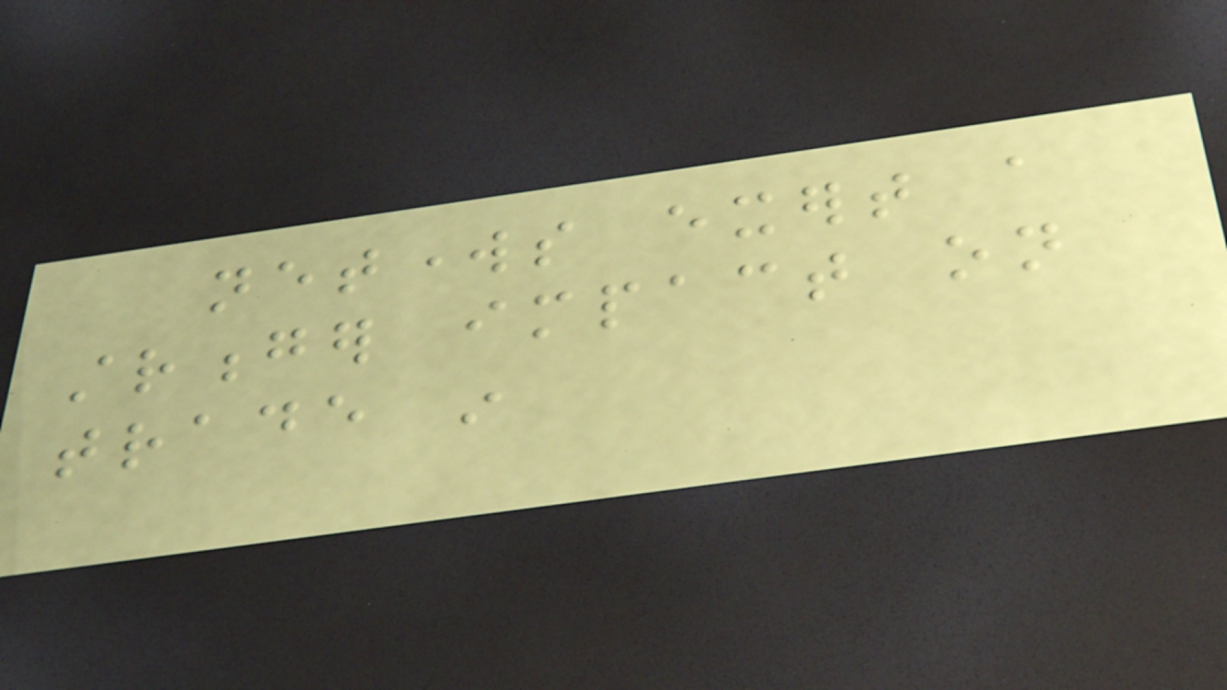networks exert a
stronger impact on
trade in
